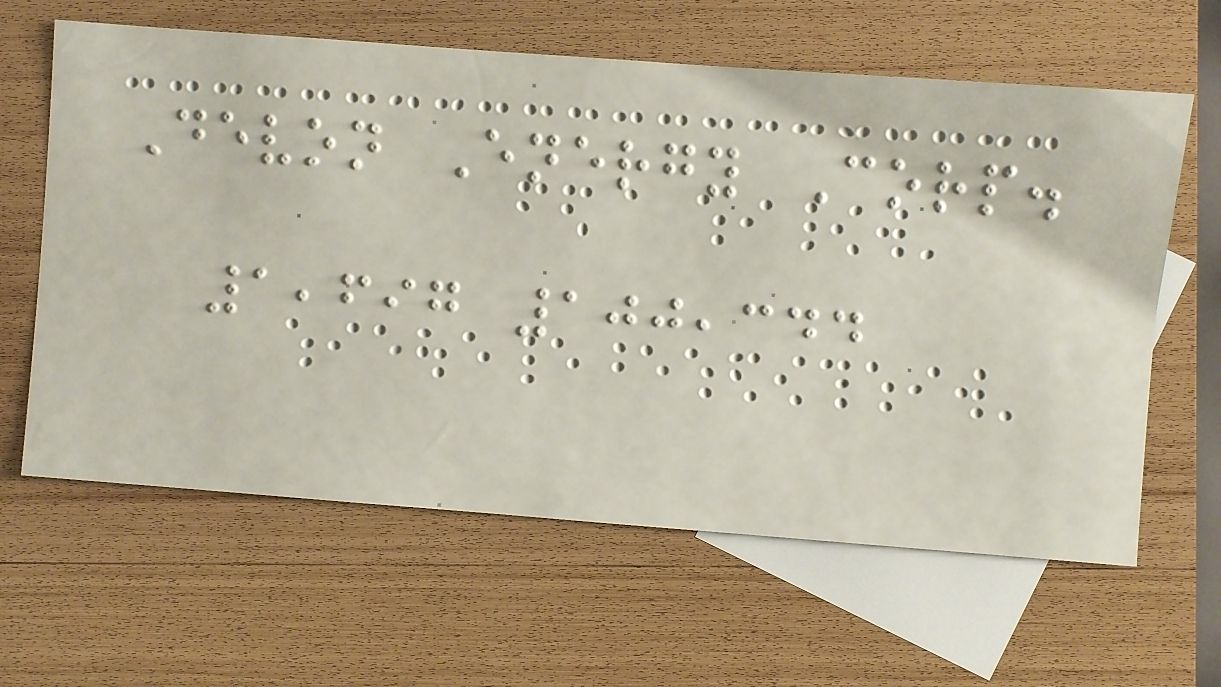Devon Energy Corp.
1,697 100,344
